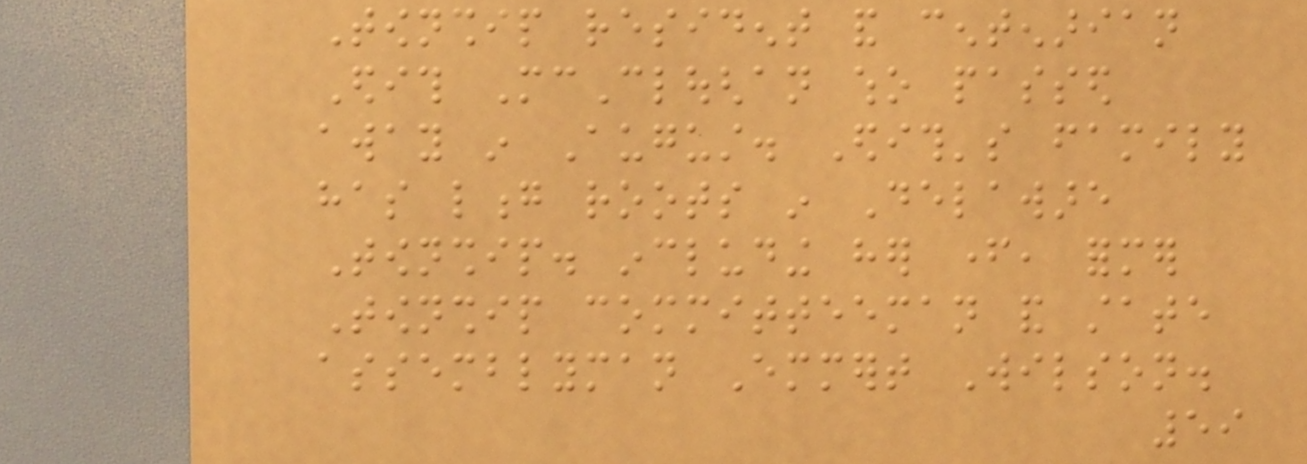Township resident and centenarian
Edith McCloughan who passed
away in August. Edith's family
has long roots in Delaware
Township. including her father, former
Township committeeman and state
assemblyman Emmert Wilson.
59
